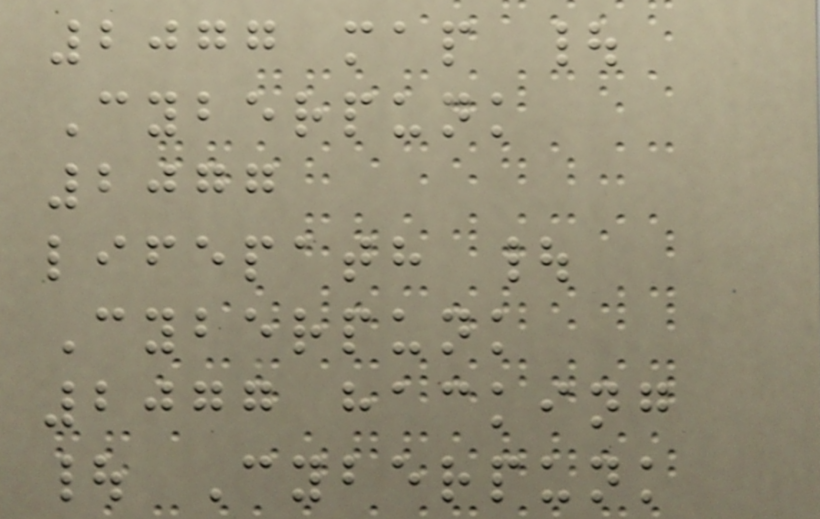2077 map |
Cyberpunk
2077
lifepath |
Cyberpunk
2077 hacking
| Cyberpunk
